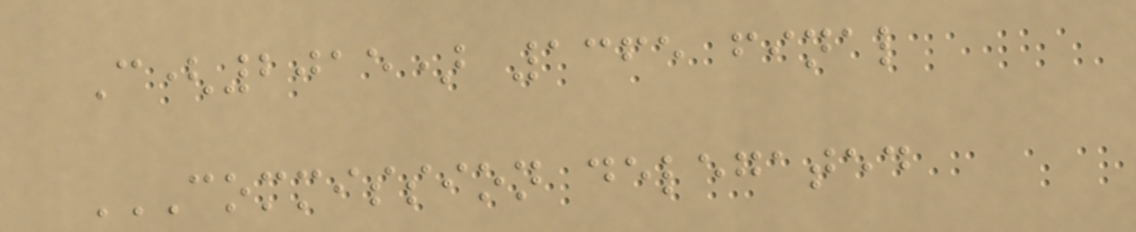C(2015) 1365 final
COMMISSION DELEGATED
